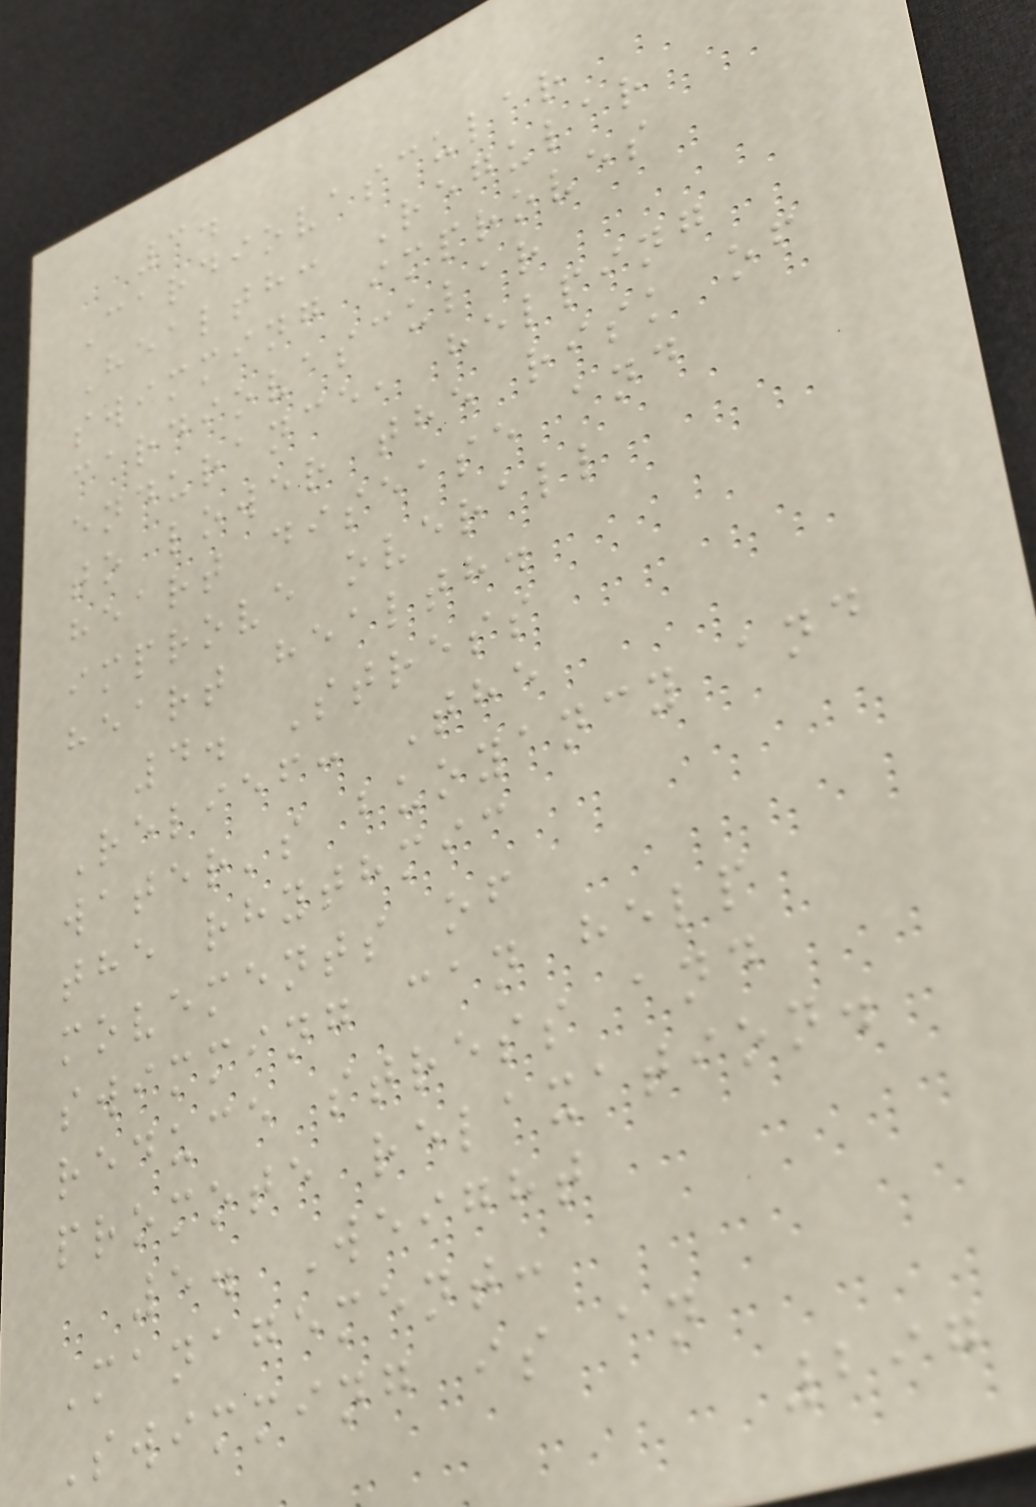3.
Cardiovascular
Health: Regular
swimming improves
cardiovascular
endurance, helping
to lower the risk of
heart disease and
improve overall
heart health.
4. Stress
Relief: The
water's buoyancy and
the rhythmic
movements of
swimming can help
reduce stress and
promote relaxation.
5. Weight
Management:
Swimming is an
297
